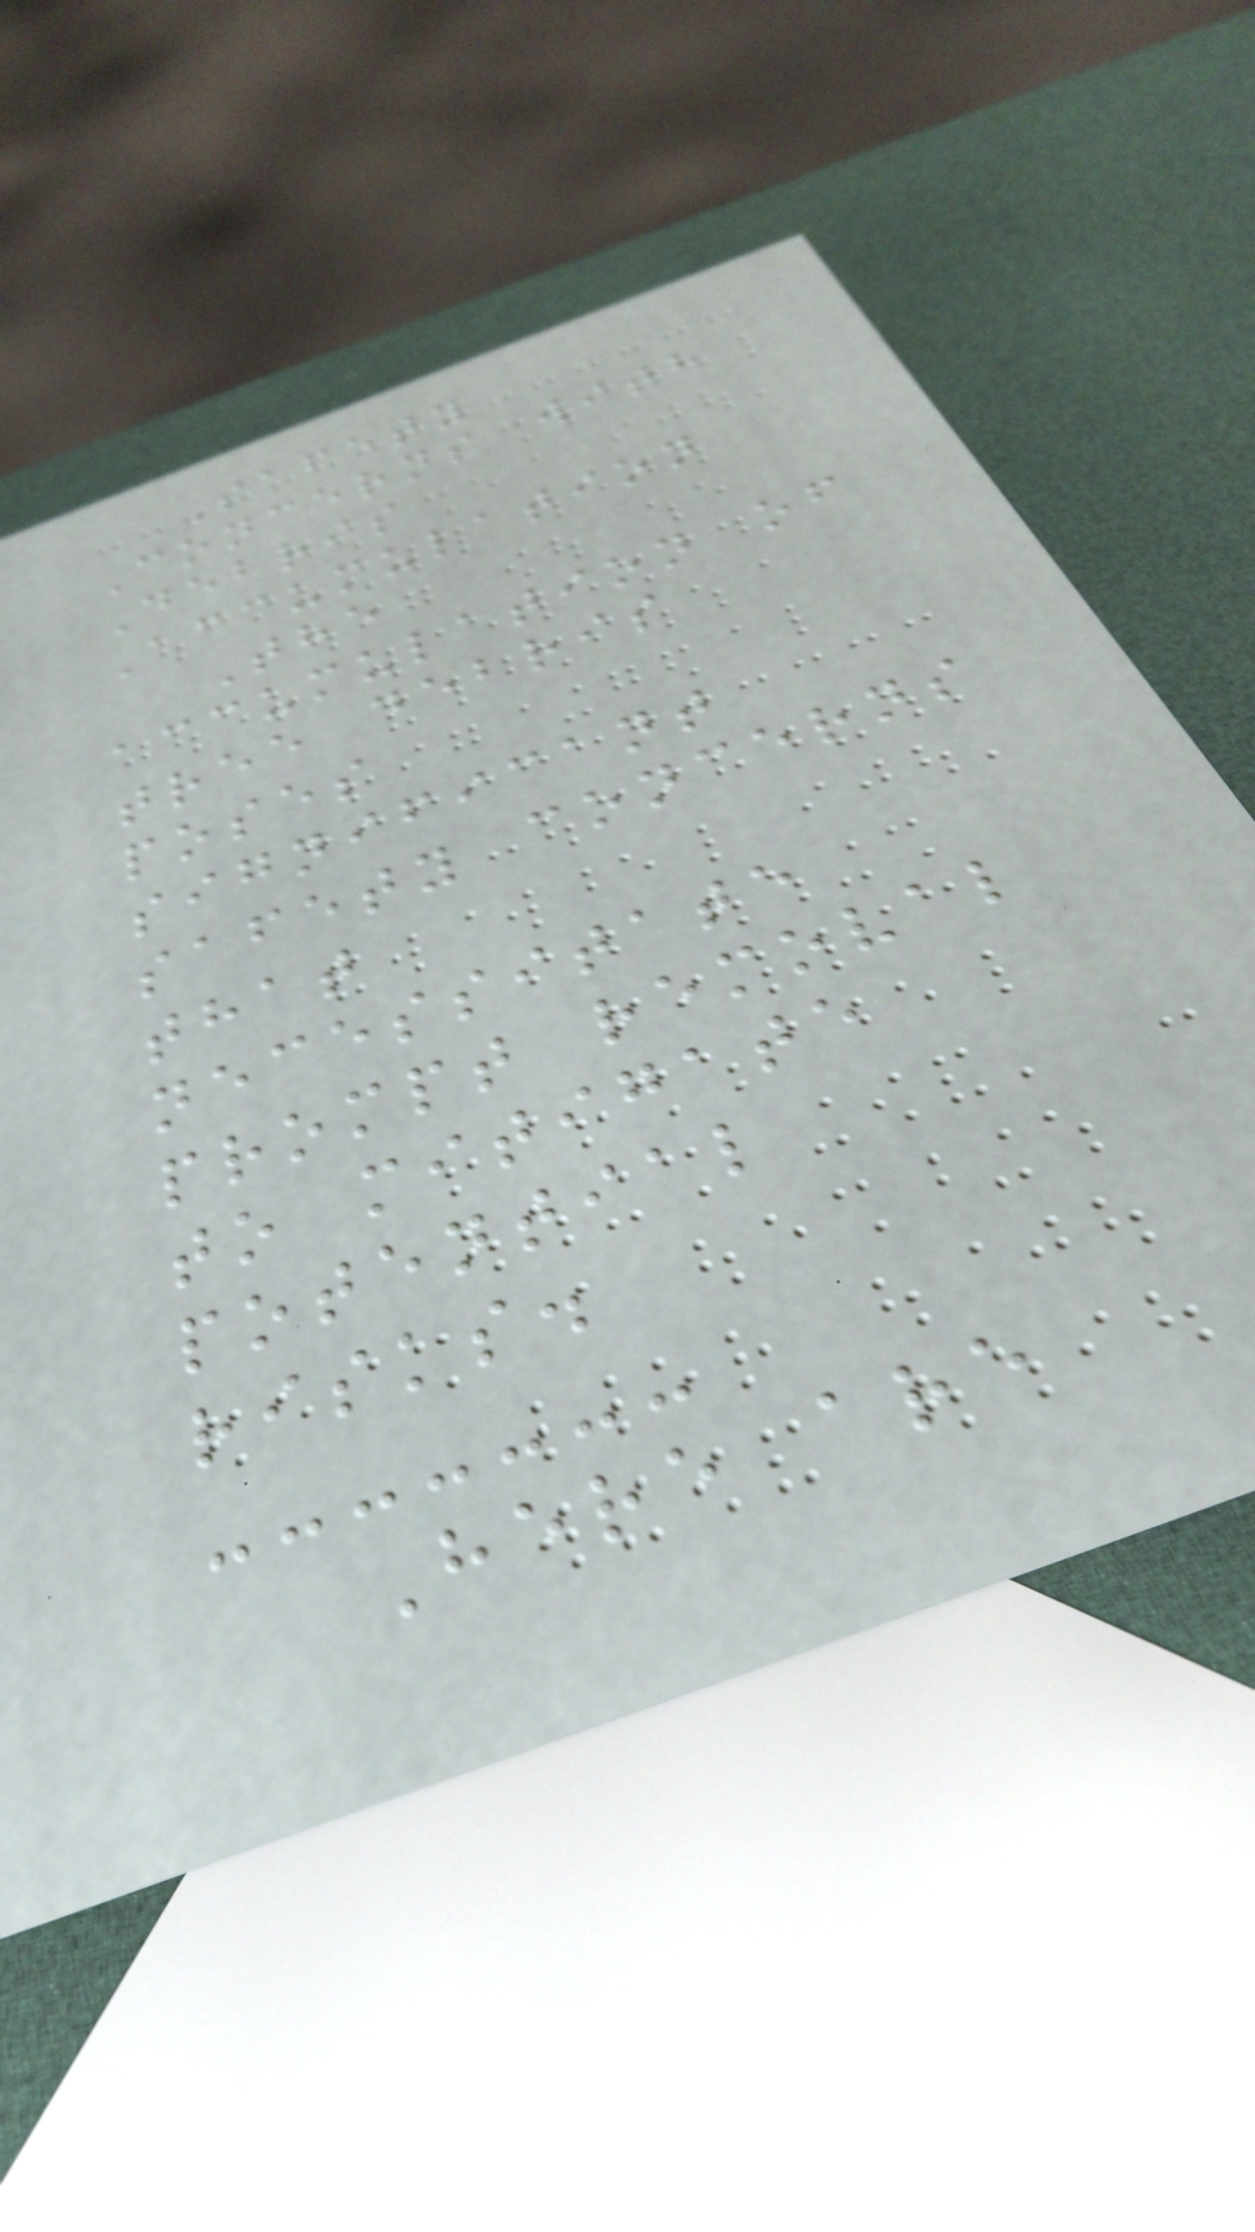Safety
Concerns with
Debris
Accumulation
The
accumulation of
tree debris
poses
significant
safety concerns
that
necessitate
prompt removal
to mitigate
potential
risks.
Here are
